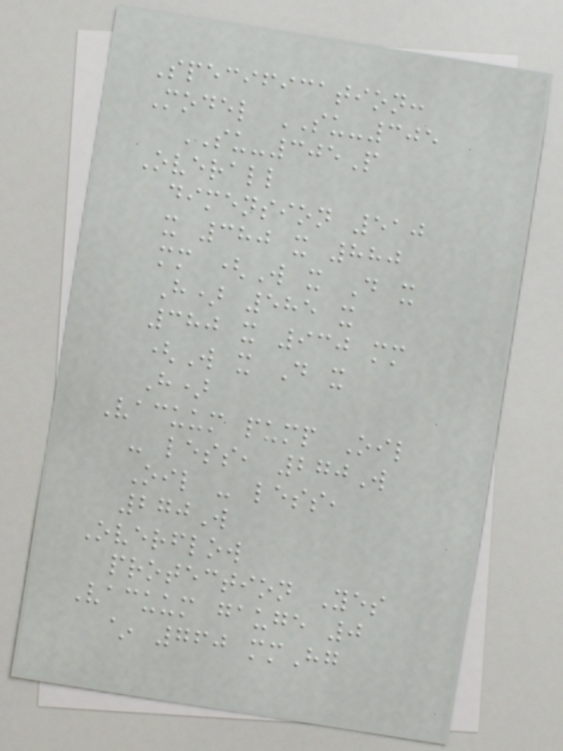Specification:
Model SU-305
SU-305P
Overall
dimension 510
x 380 x 880
mm (W x D x
H) 585 x
380 x 930 mm
(W x D x
H)
Vacuum pump Oil
- less, 270W
Oil - less,
270W
Overflow
protection Yes
Vacuum gauge 0
~ 760 mmHg
